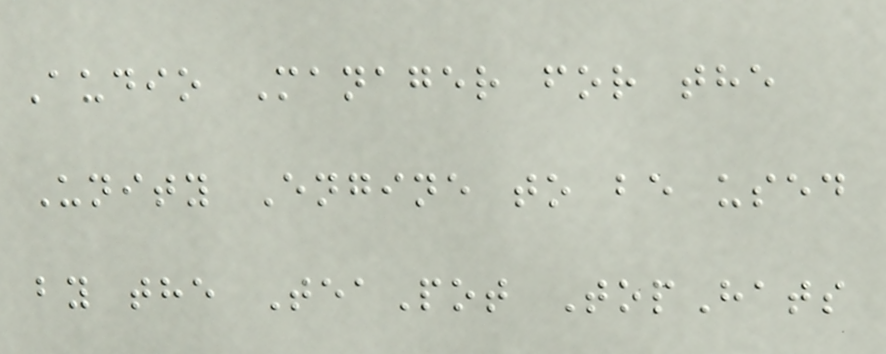Audio Manager for the
Unity Engine to be used
by the TeaPot TopHats
